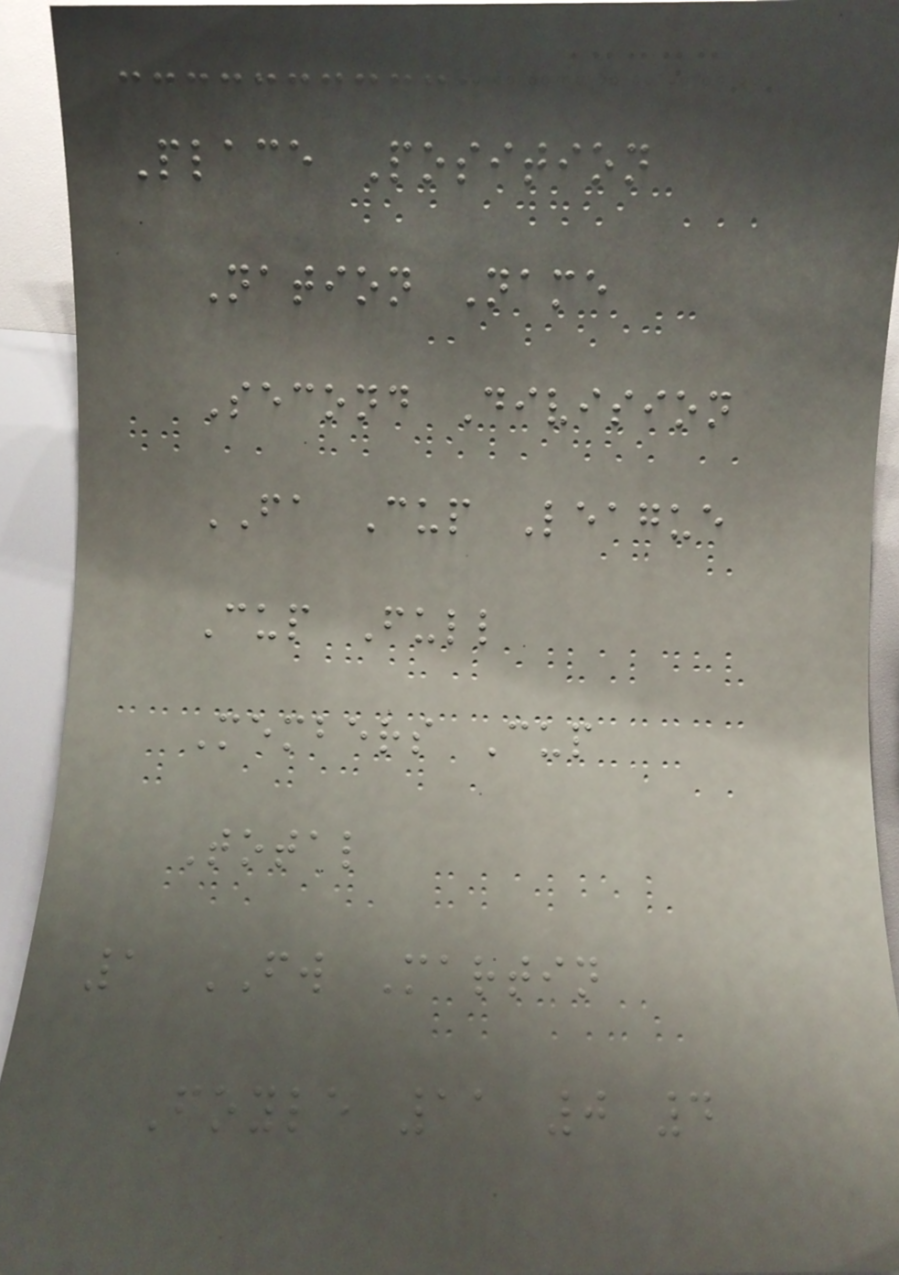Place Position
Nation Name
Second Division
FA Cup League
Cup Full
Members Cup
Total
1 FW Martin
Foyle 11 0 4
